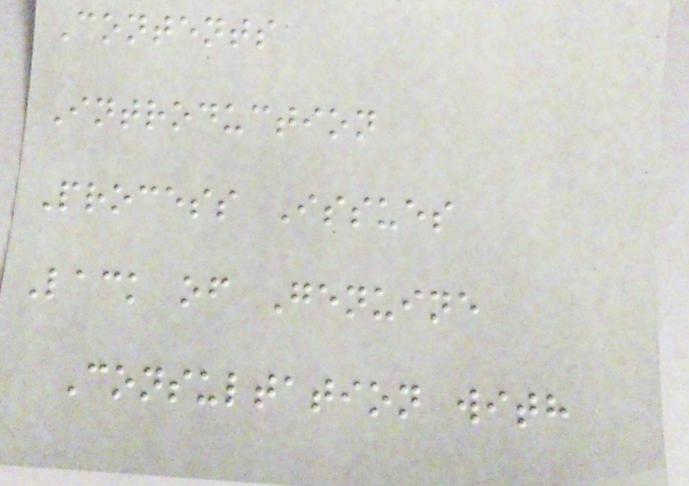Contents
Introduction
Process Issues
Lack of Genuine
Consultation with
